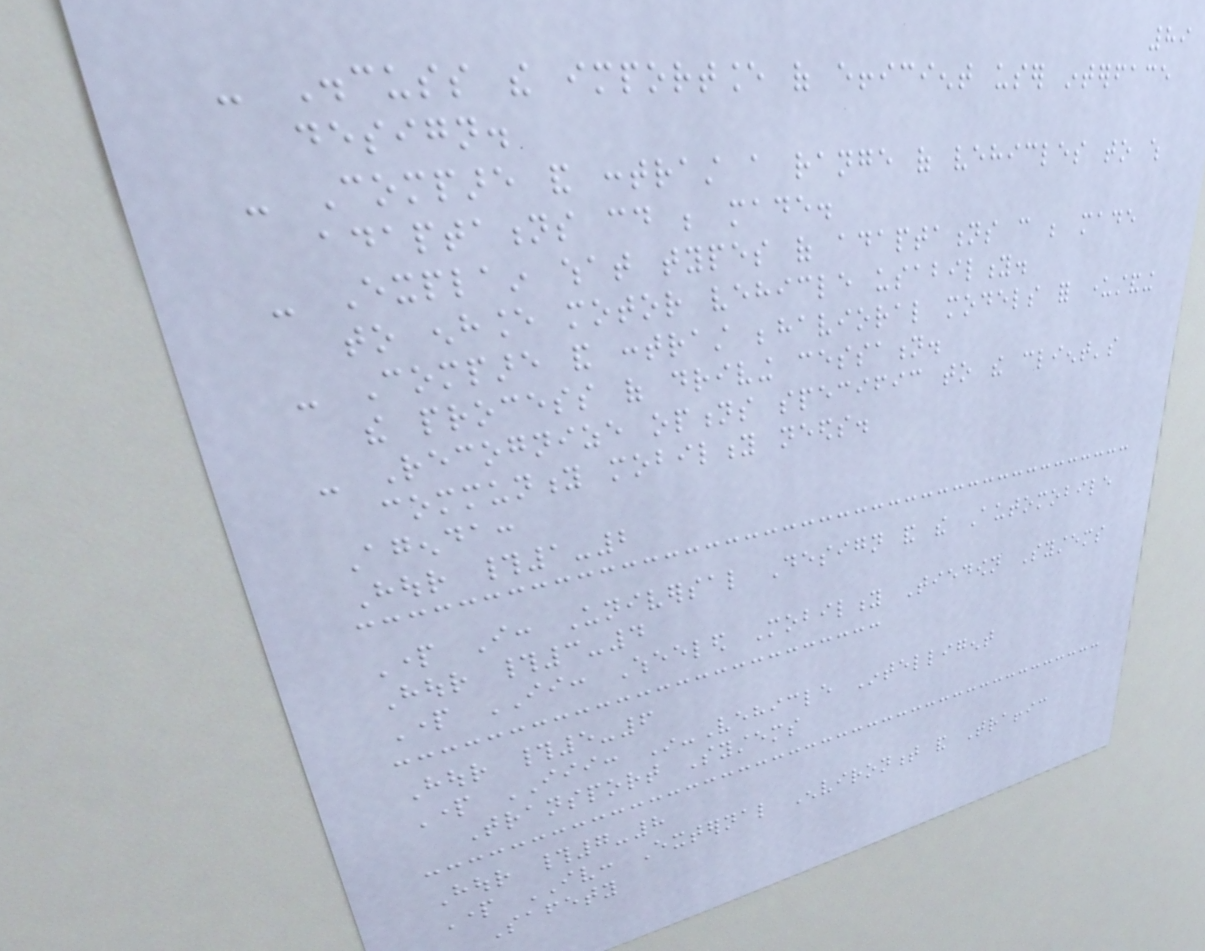89
- Discuss the importance of efficient user interface
design.
- Compare and contrast a range of vehicles to which
adaptations could be made.
- Explain what types of adaptations can be made
to enhance motor vehicle usability.
- Compare and contrast behavioral models for understanding
the process of driving cessation.
- Recognize options specific to the client's
community mobility needs.
Agenda:
Hour #1-2
Part I: Universal Design and the Automobile
Hour #3-4
Part II: Wheeled Mobility Tiedown Systems
Hour #5-6
Part III: In-Vehicle Intelligent
Transport Systems
Hour #7-8
Part IV: External Environment and Traffic
Safety
